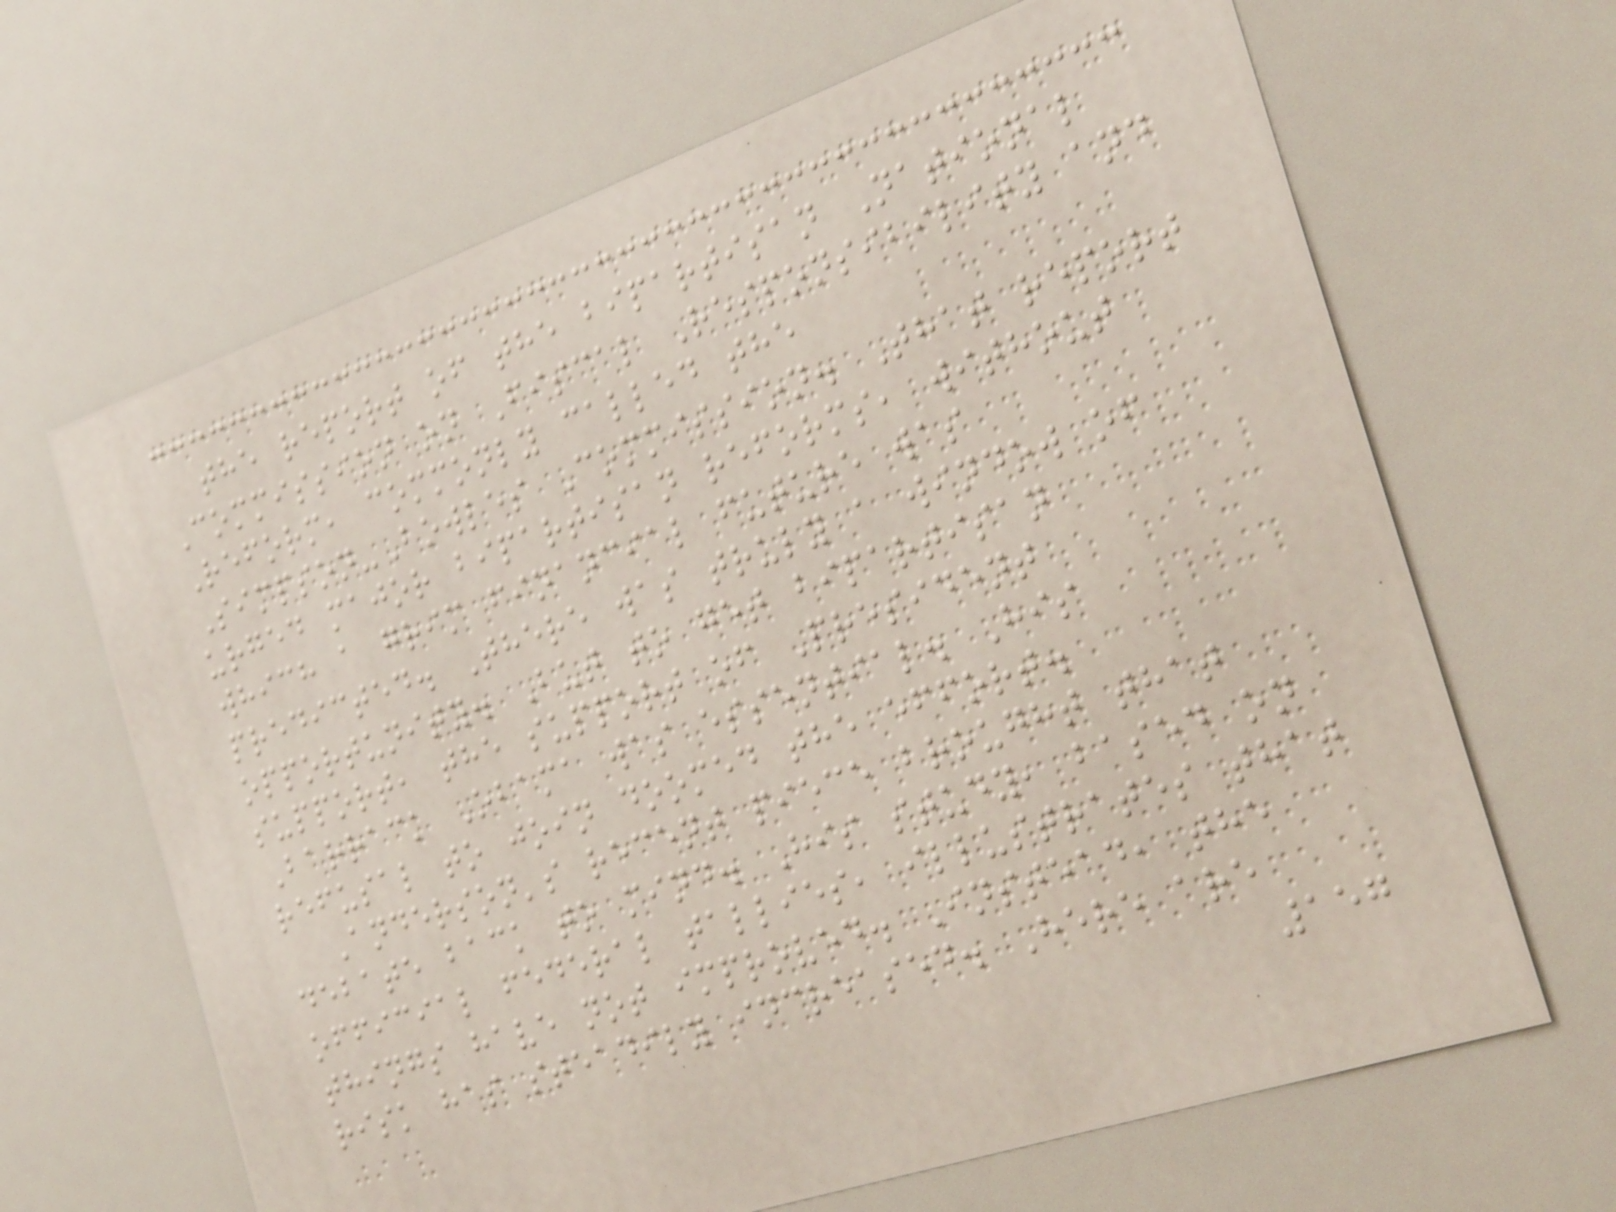the report of the bipartisan National
Commission on Fiscal Responsibility and
Reform, commonly called the
Simpson-Bowles Commission. That report
urged major bipartisan reforms, without
which a grim financial future was
predicted. There was truly a window of
opportunity. But to get bipartisan
support, the support of President
Barrack Obama was essential. His
refusal to join doomed the effort.
Anderson's recent piece brought that
debate back to mind. His study, based on
official federal tallies, illustrates that
things have not improved. Instead, the
risk has steadily increased. Here are
157
